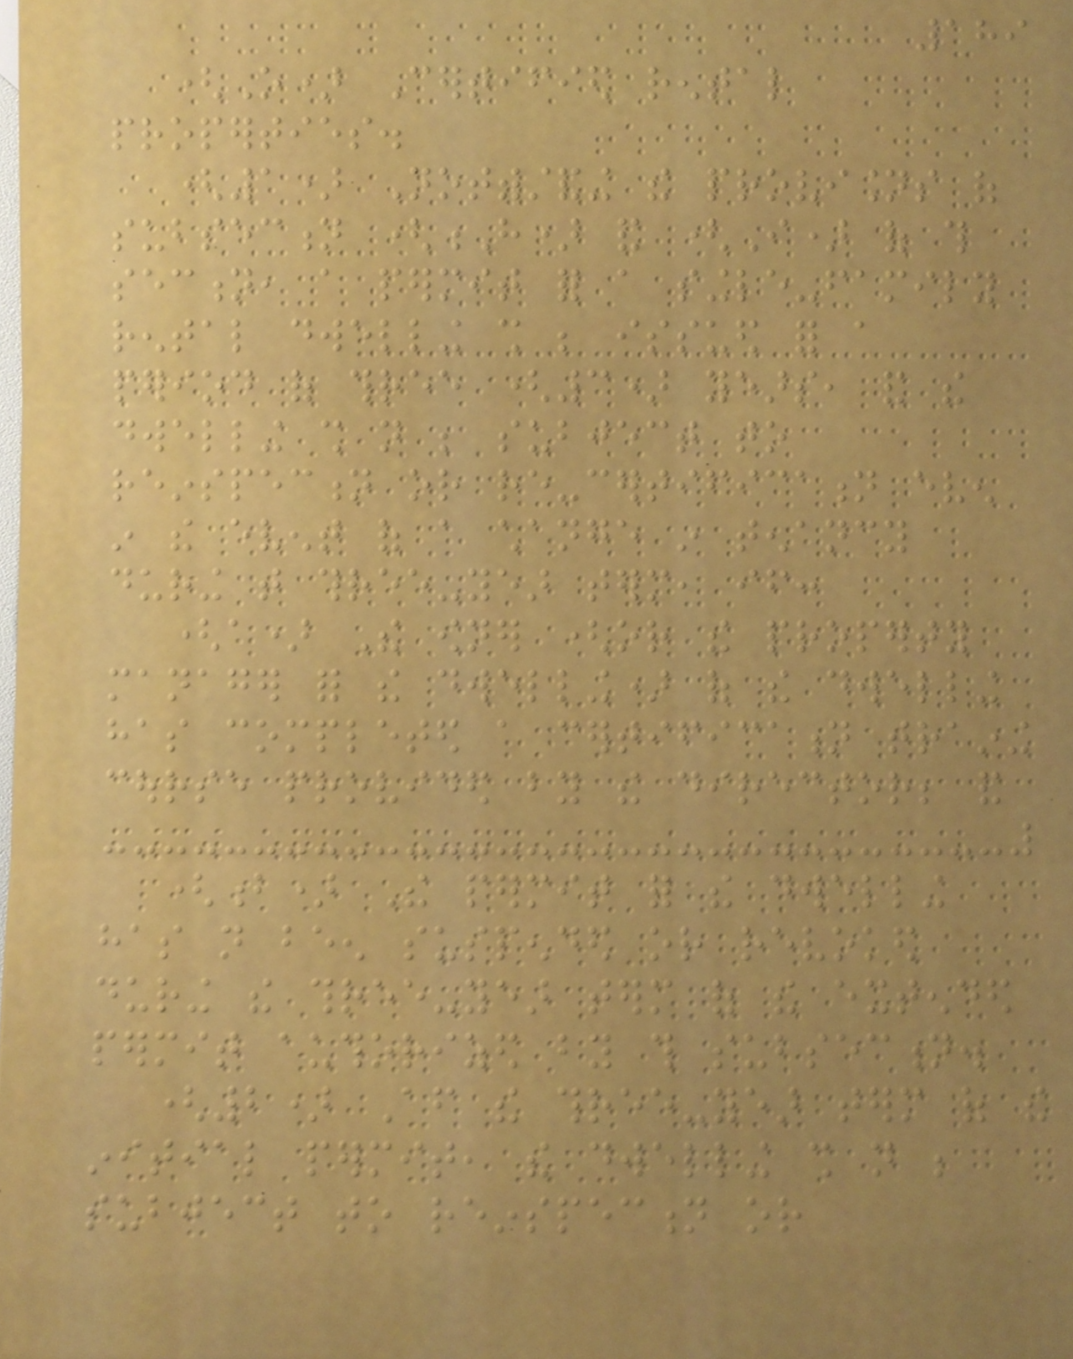189
(O) Certified rental
properties.
(1) Notwithstanding the provisions of
subsection (H) and (I) of this
section, a permit for a single-family
rental dwelling shall be issued for a
period of three (3) years, and the
dwelling shall not be subject to
reinspection or re-certification even
in the event of a change in tenancy
during that three-year term, if:
(a) The owner (or the property
manager for the dwelling) of the dwelling
has completed a certification training
course provided by the director; and
(b) The permit for the dwelling
has not been suspended or revoked
during the three-year term of the extended
permit authorized by this subsection.
(2) After the three-year term of the
initial permit, the dwelling shall not be
subject to reinspection or
